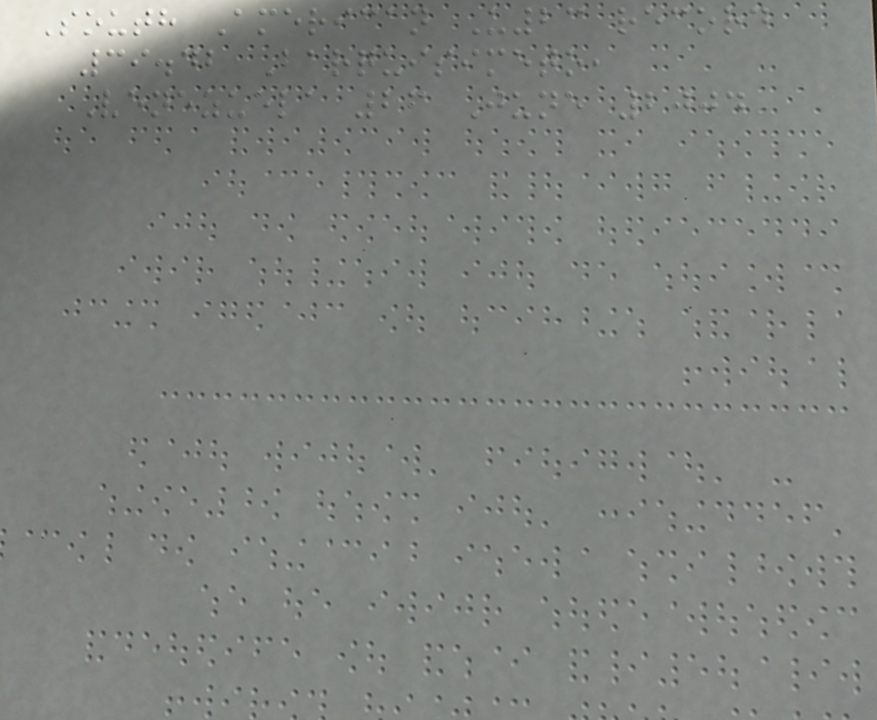South American U23 record
39.42 Barquisimeto,
Venezuela 26 June 2004
